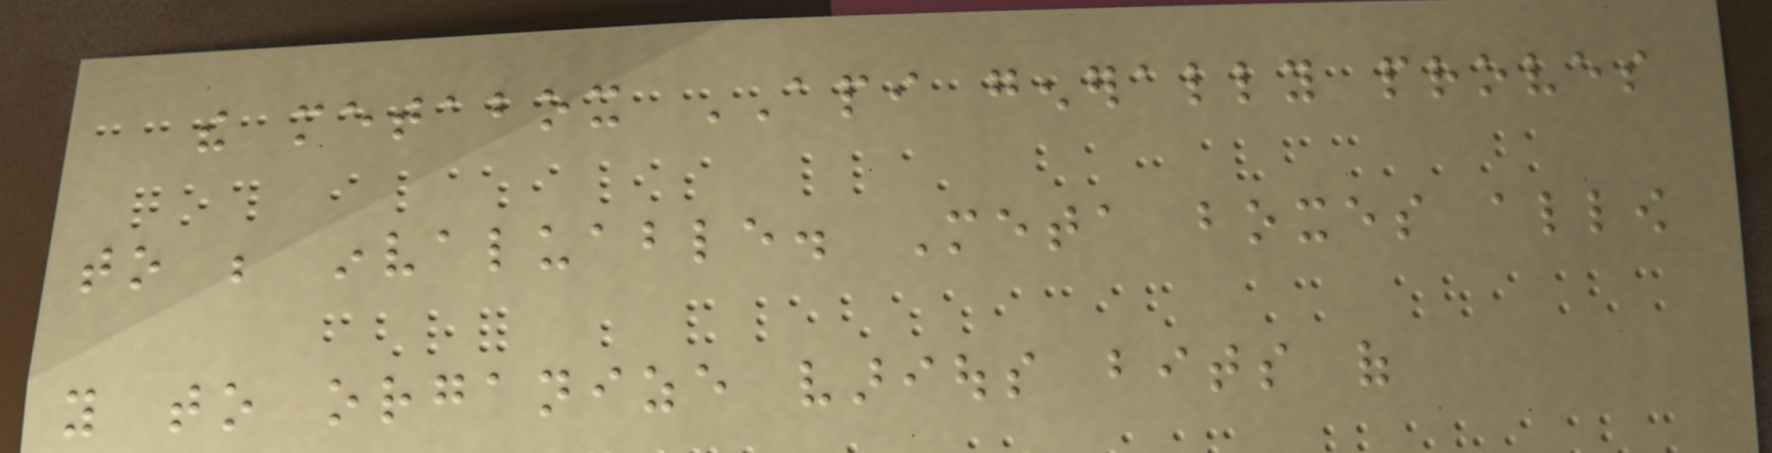the metabox API generally proves
to be invaluable. Meta boxes allow
you to organize various bits of
